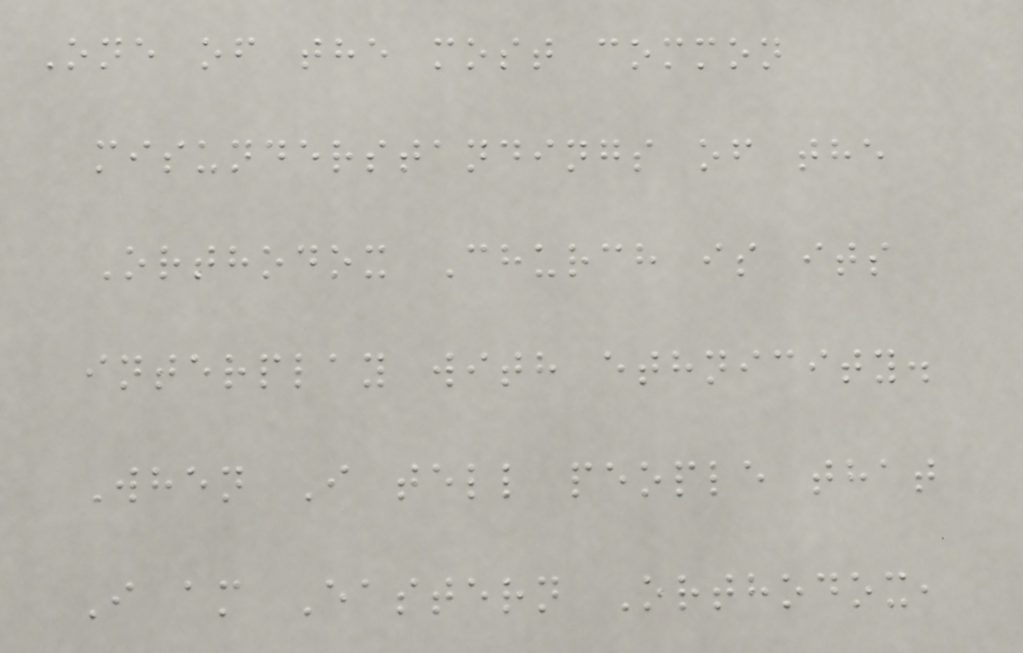One of the most common
misunderstandings of the
Orthodox Church is its
interplay with ethnicity.
When I tell people that
I am Eastern Orthodox,
